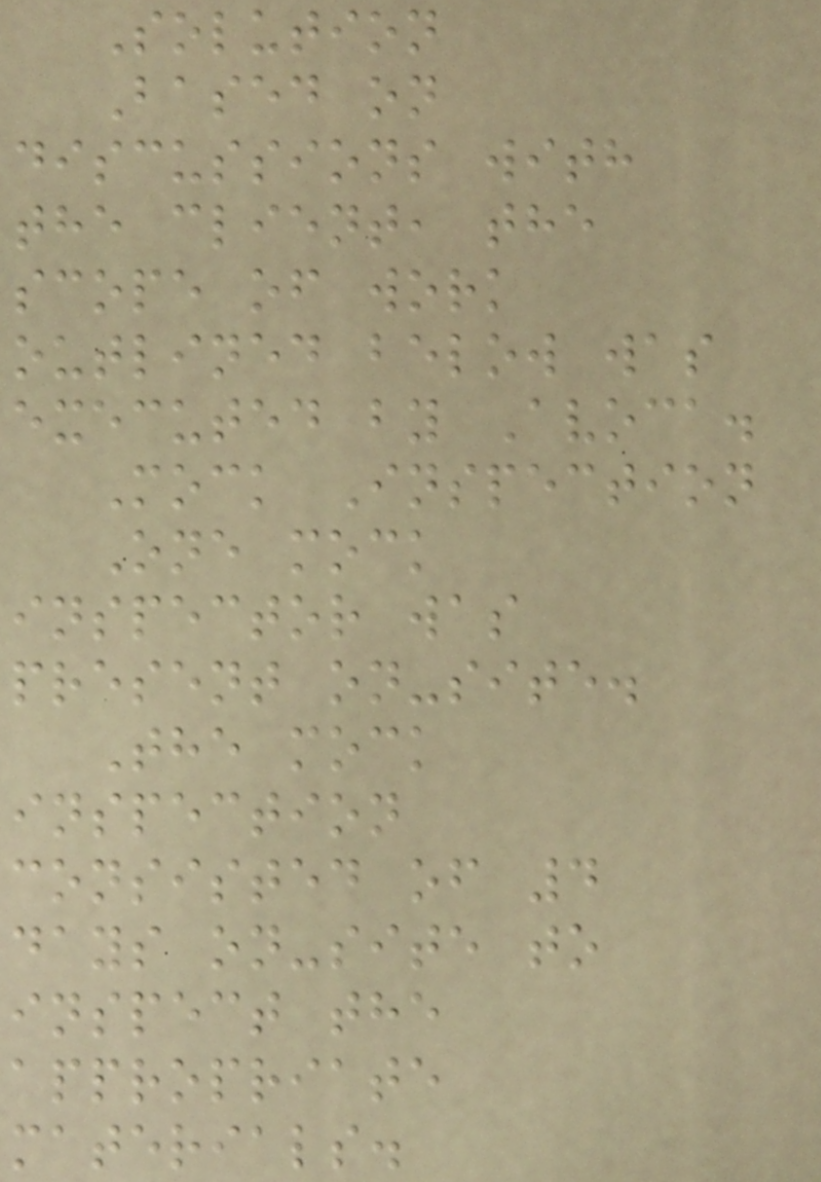Solution
Based on
discussions with
the client, the
scope of work
outlined below was
executed by Avoca.
Mock Inspection
One mock
inspector was
present on-site.
The mock
inspection
consisted of 4
days on-site to
inspect the
appropriate
materials.
